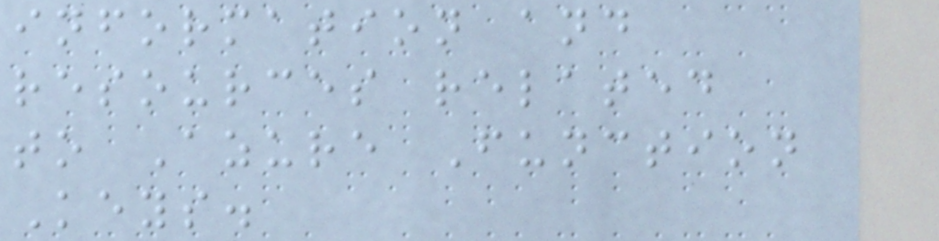information and
resources related
to Azure Function
Keys.
